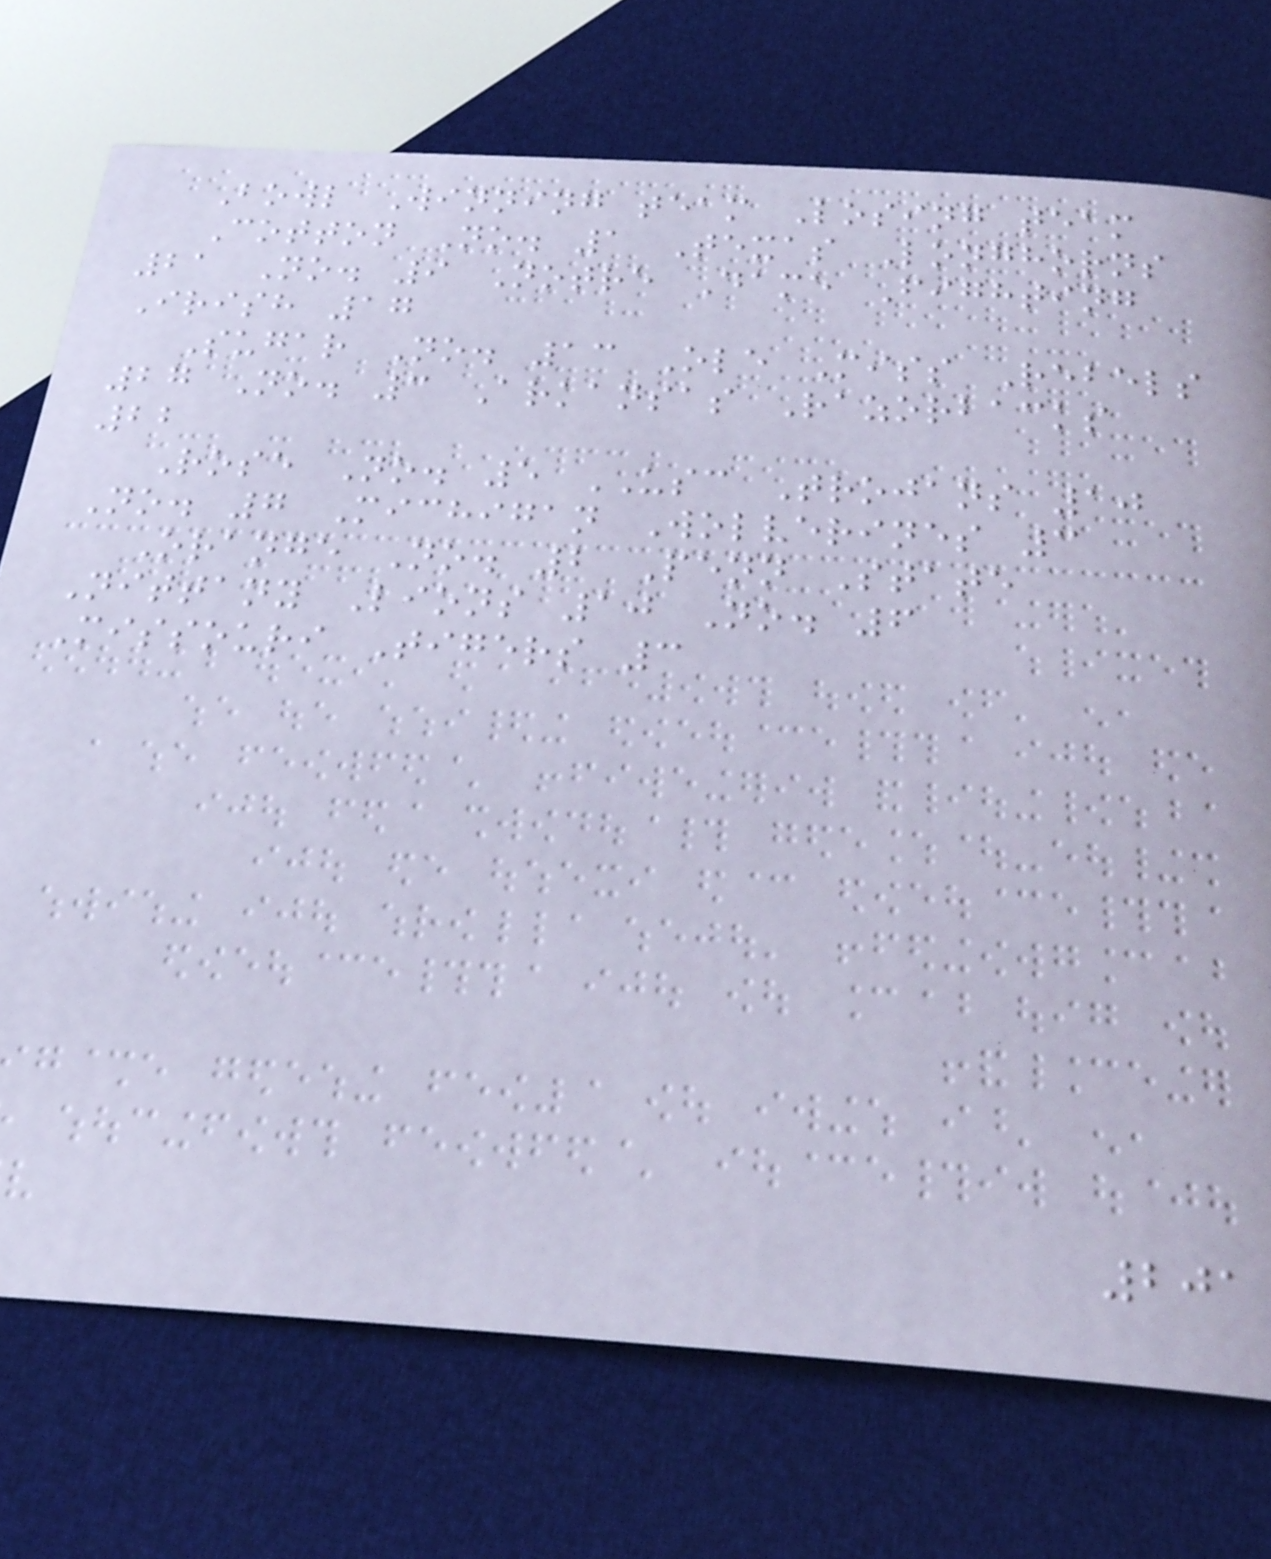Bowl Winning team Losing team
Cotton No. 1 Texas Longhorns
21 No. 9 Notre Dame Fighting
Irish 17
Sugar No. 13 Ole Miss Rebels
27 No. 3 Arkansas Razorbacks
22
Rose No. 5 USC Trojans 10
No. 7 Michigan Wolverines 3
Orange No. 2 Penn State
Nittany Lions 10 No. 6
Missouri Tigers 3
201
